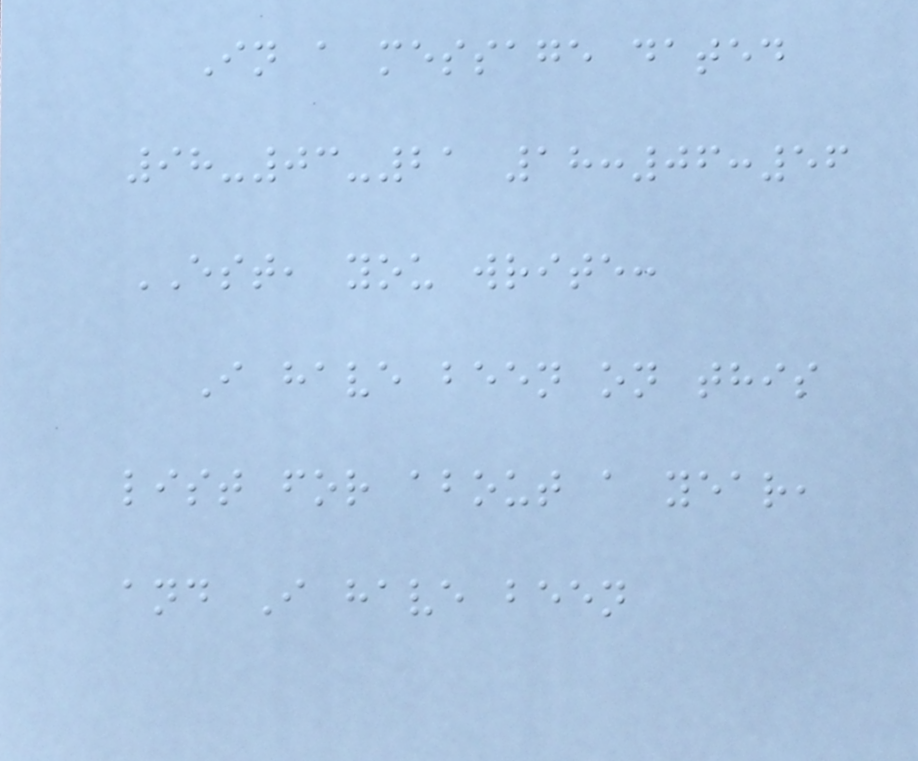In a message dated
98-03-21 18:06:56
EST, you write:
I have been on this
list for about a year,
and I have been
